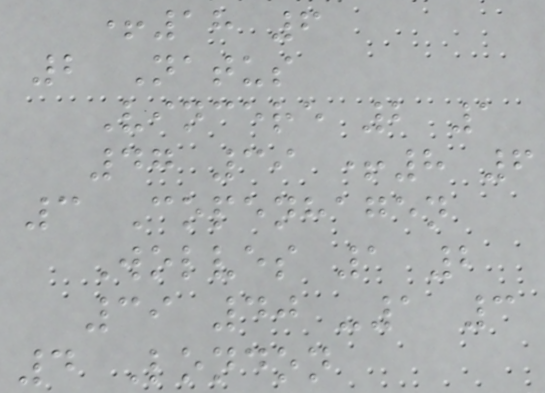+18 6
2 Natus
Vincere 2 1
47 39 +8 6
3 Copenhagen
Wolves 1 2
39 40 -1 3
4 London
